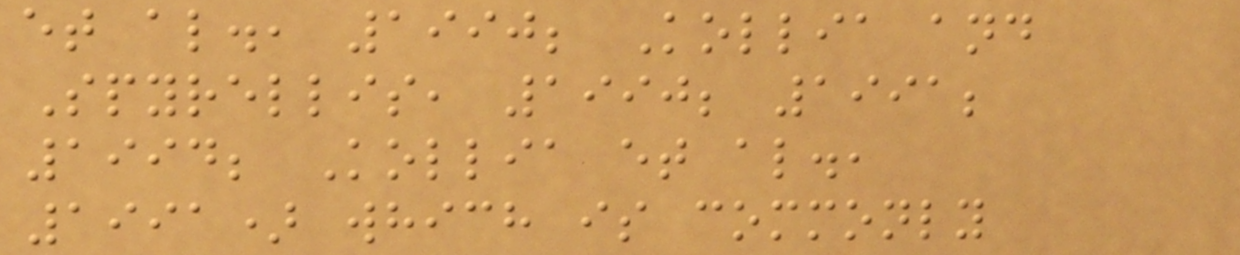et al., 1990; Kollia and
Spyrellis, 1990; 1991;
1994; Kollia et al.,
1991) which is commonly
